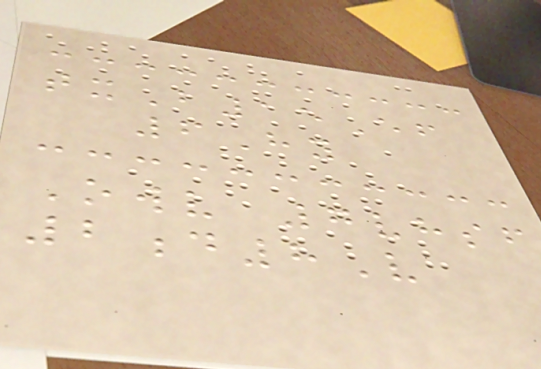txB15Ef
6Hy
Owv 7vhsf
2d8V
